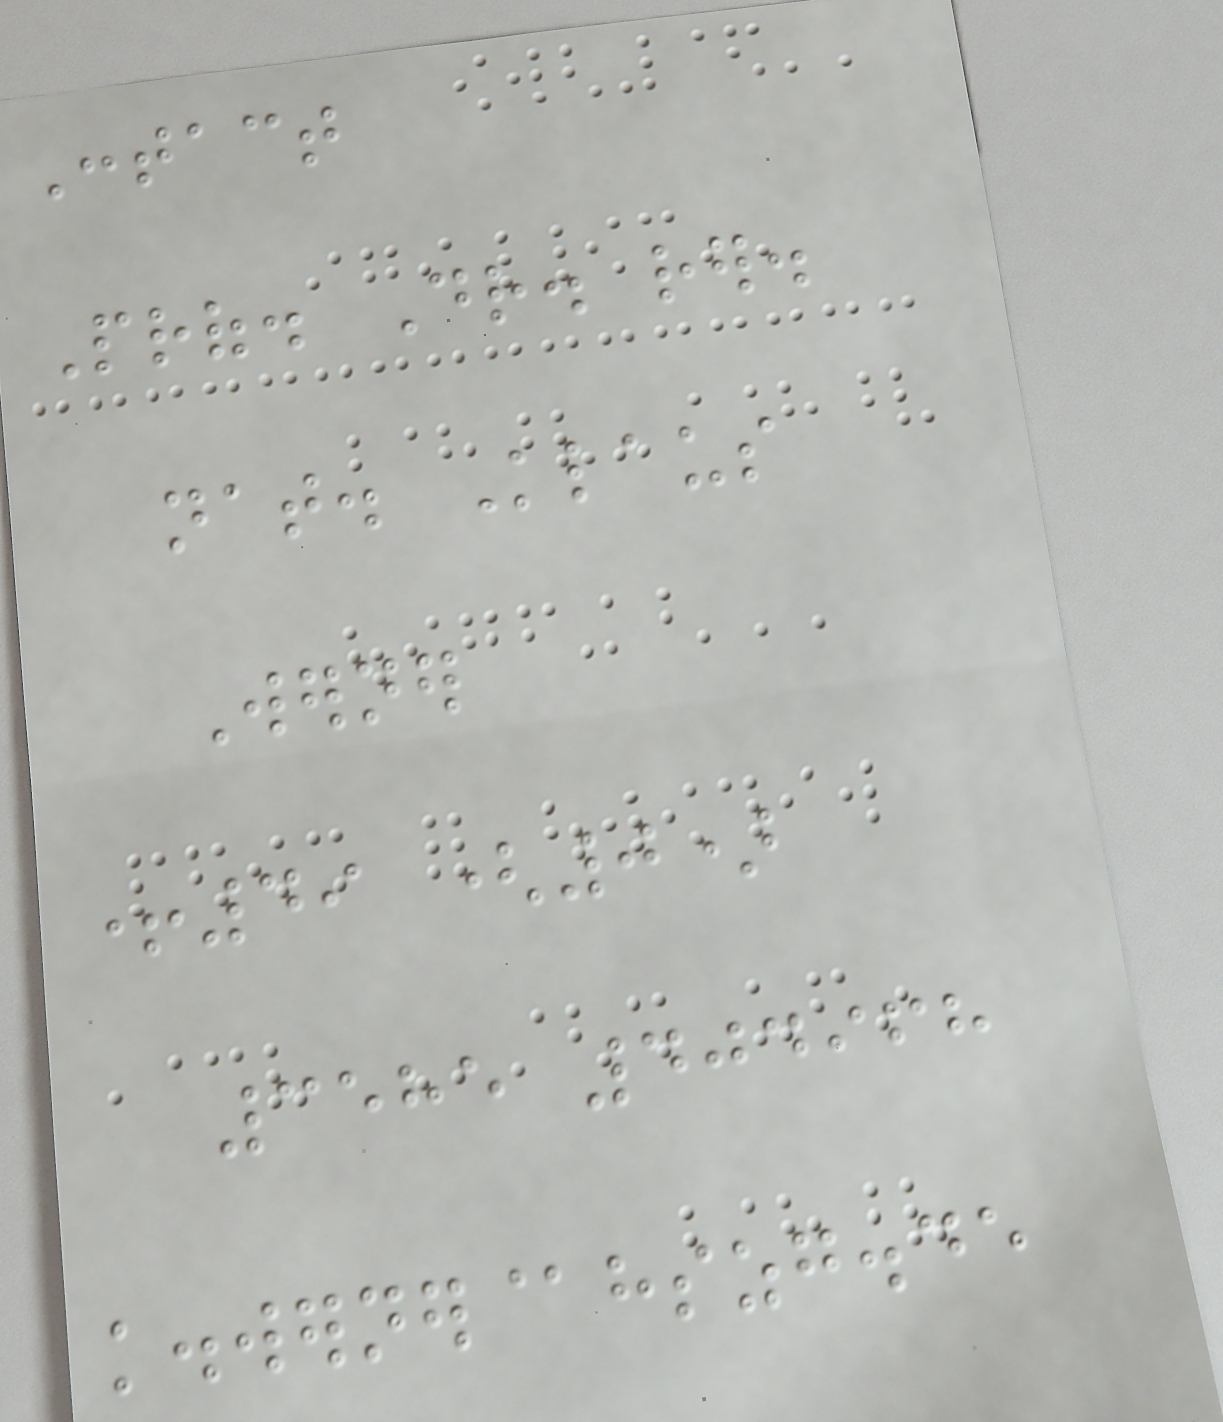Contact
Prof. Dr. rer.
nat. Klaus
Werner
+49 (0)
3585 404968
k.werner@hszg.de
